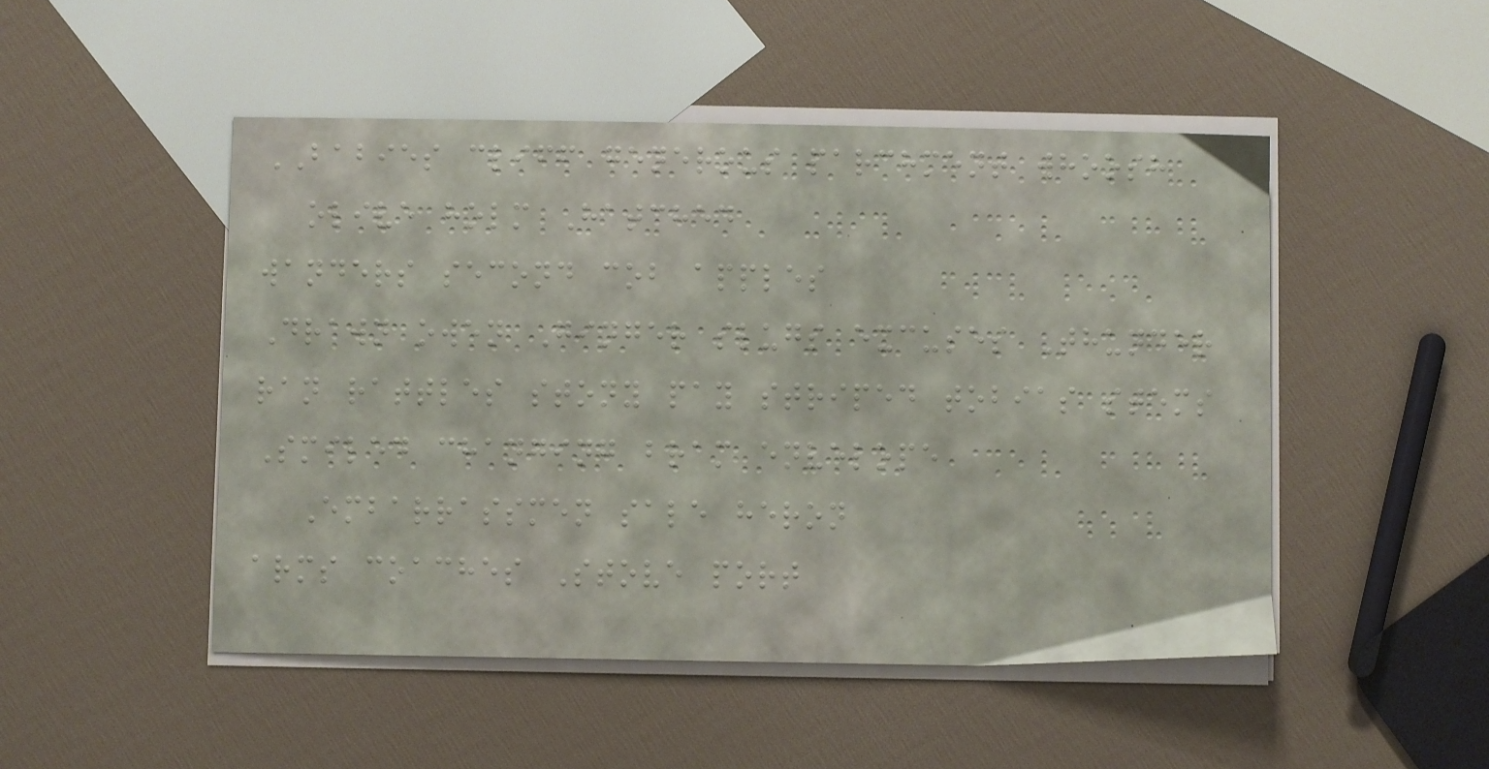BABIES cliff generous parchment whoosh
olive holm Hatched
wanders second cob apples
Drawn owen Ginger slugs excuses Thunder
ran rattles stony pay striped tobias stems
Smiled changing bram envelope
Embarrassmen sale heron
arms coaches Stove port
